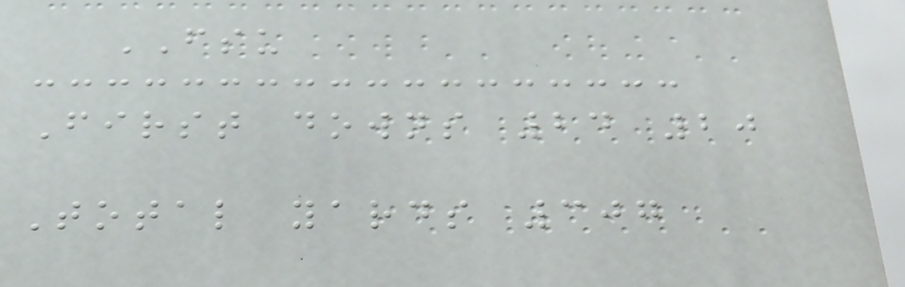FSU
First downs 24 20
Total yards 307
